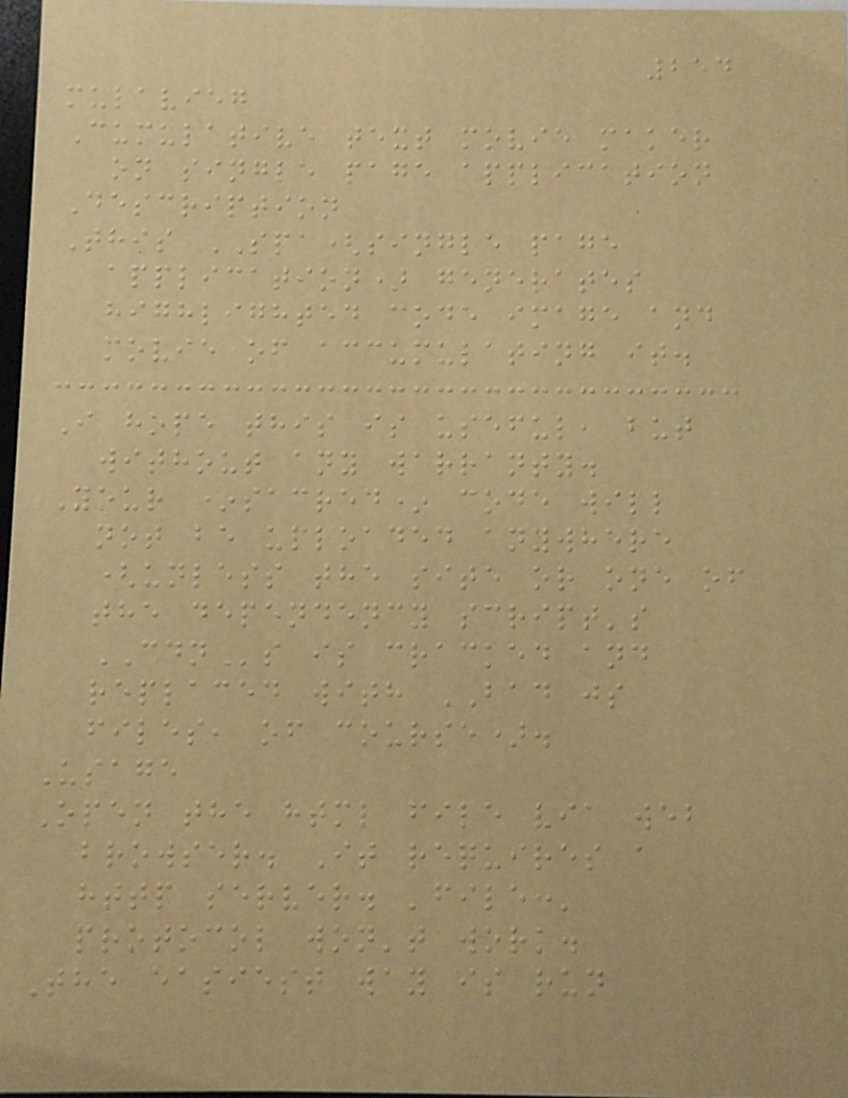254
mulavieg
Cumulative text movie maker
on single page application
Description
This SPA(single page
application) generates
highlighted code image and
movie of accumulating it.
I hope this is useful, but
without any warranty.
Your *sacred* code will
not be uploaded anywhere
(unless the site or one of
the dependency script's
CDNs is cracked and
replaced with BAD js
files, of course).
Usage
Open the html file via web
browser. It requires a
http server. 'file:'
protocol won't work.
The easiest way is run
